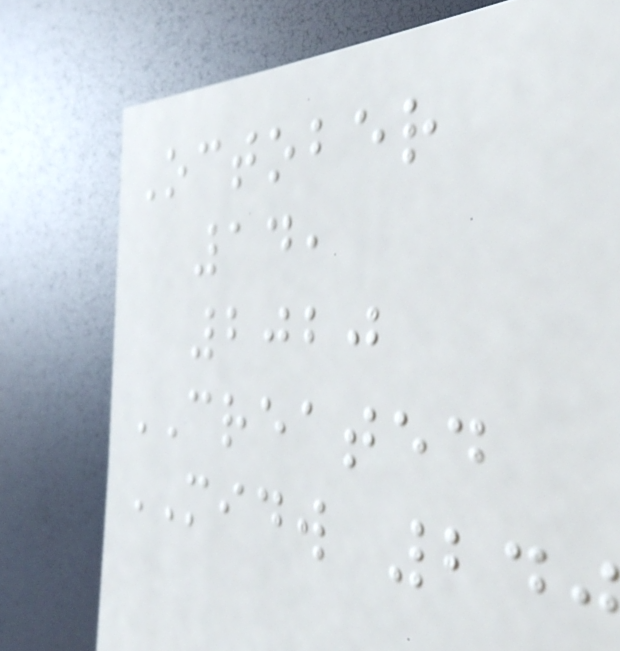October
14,
2020
CREATED
MIDW 240
